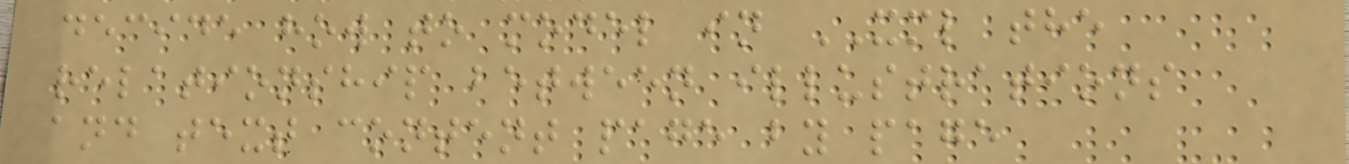decide how to model in XML the
relationship between illustrations
and text content page by page
